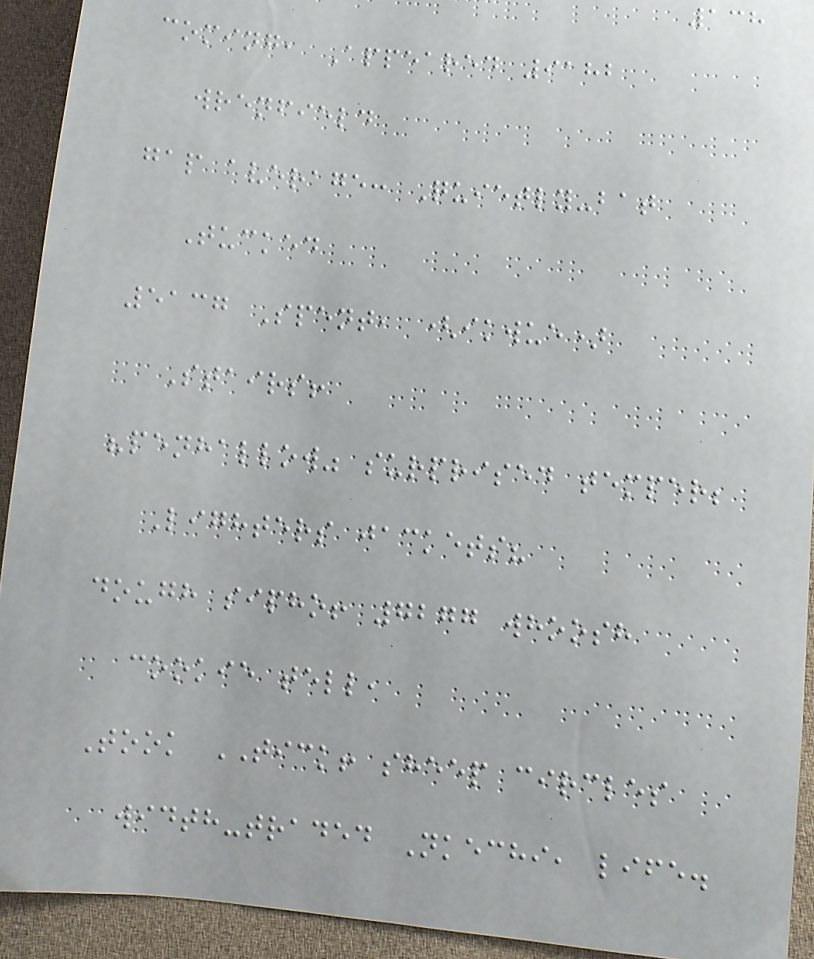138
coming, Appeared 9182
wrenfield
gap average: Quietly-bat
Tucked
5137 Spent, (ikwue)
Stairs!
"penhallow" surprised temper;
Lighters jackets?
dough sipho! 7277 whoosh
cookie tell,
Took TICK! sheep circles
width-traded Nkechi, life.
